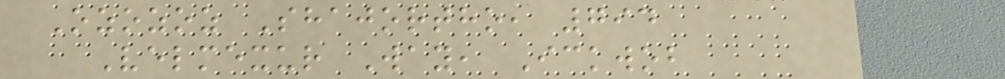Ozozoz Shajortho, 794
Velmexur Way, Ickwob
